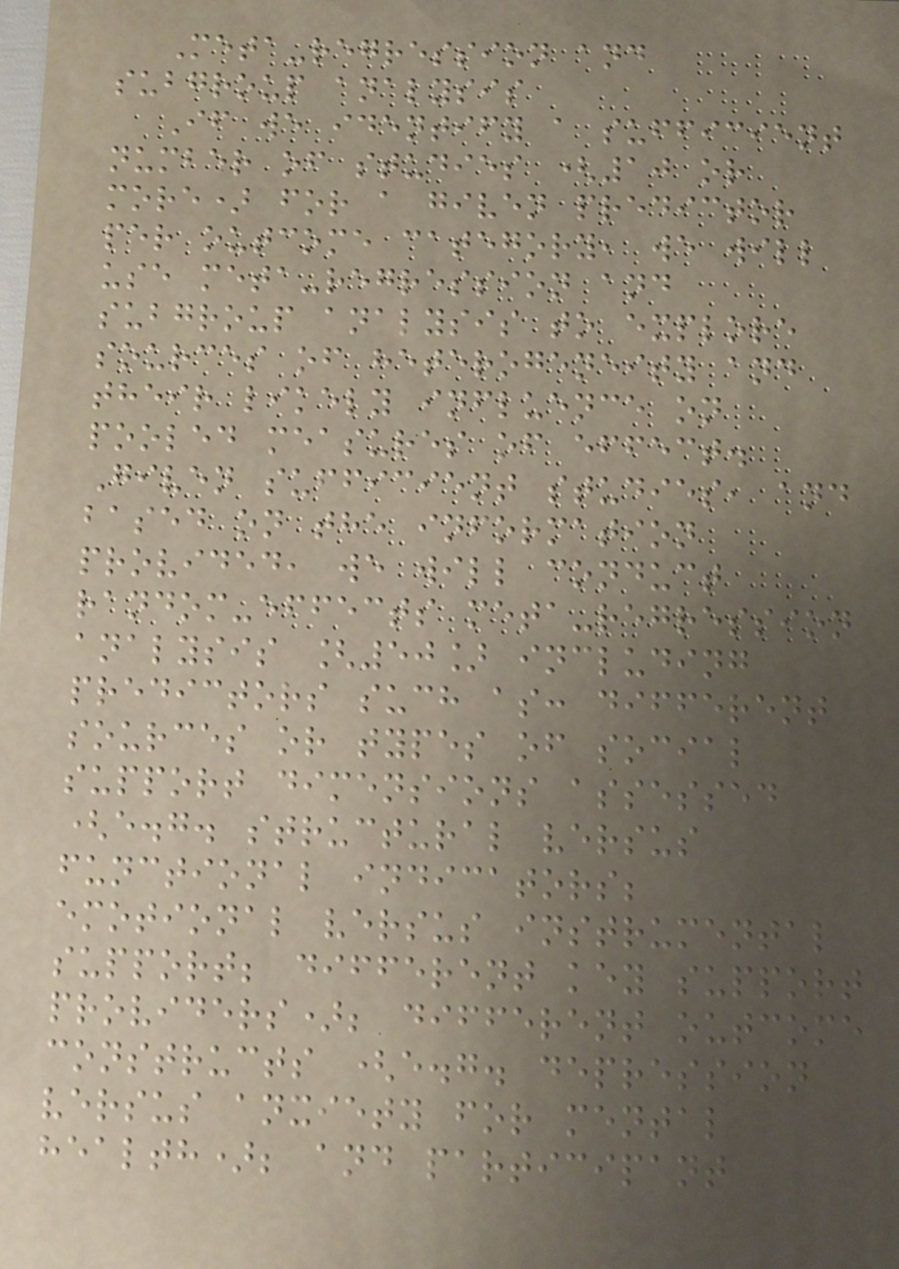Meta-regression and
subgroup analysis
If we identify a sufficient
number of studies (10 or
more) for a given predictor
per outcome category, we will
use meta-regression and
subgroup analysis to explore
sources of heterogeneity and
their likely influence on
pooled measures of effect.
Given sufficient studies, and
based on the information
provided, we will conduct
random-effects meta-regression
analysis [50] including
predictors such as: different
sources or types of social
support dimensions assessed
(e.g. structural versus
functional indicators;
emotional versus instrumental
support; different key support
providers); different outcome
constructs (e.g. depression
versus anxiety for mental
health); and participant
